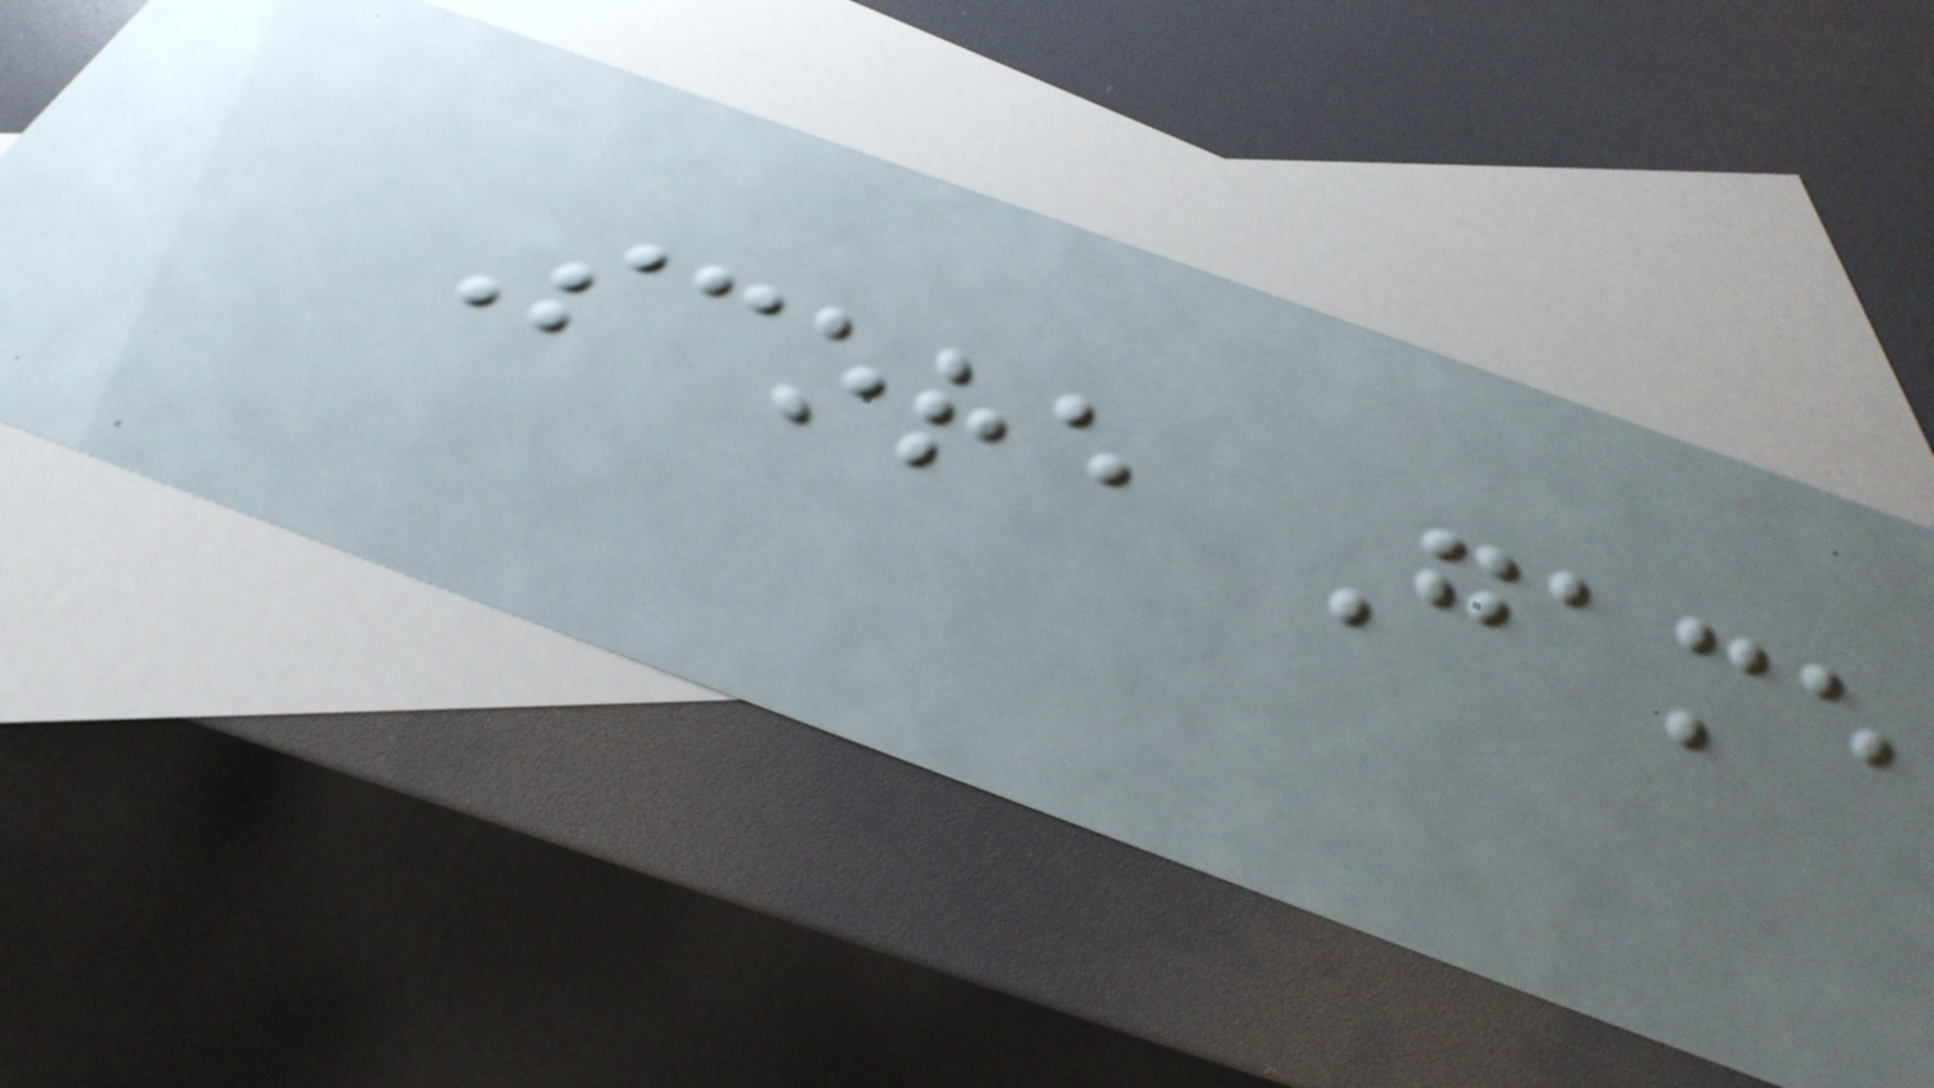Score Game
